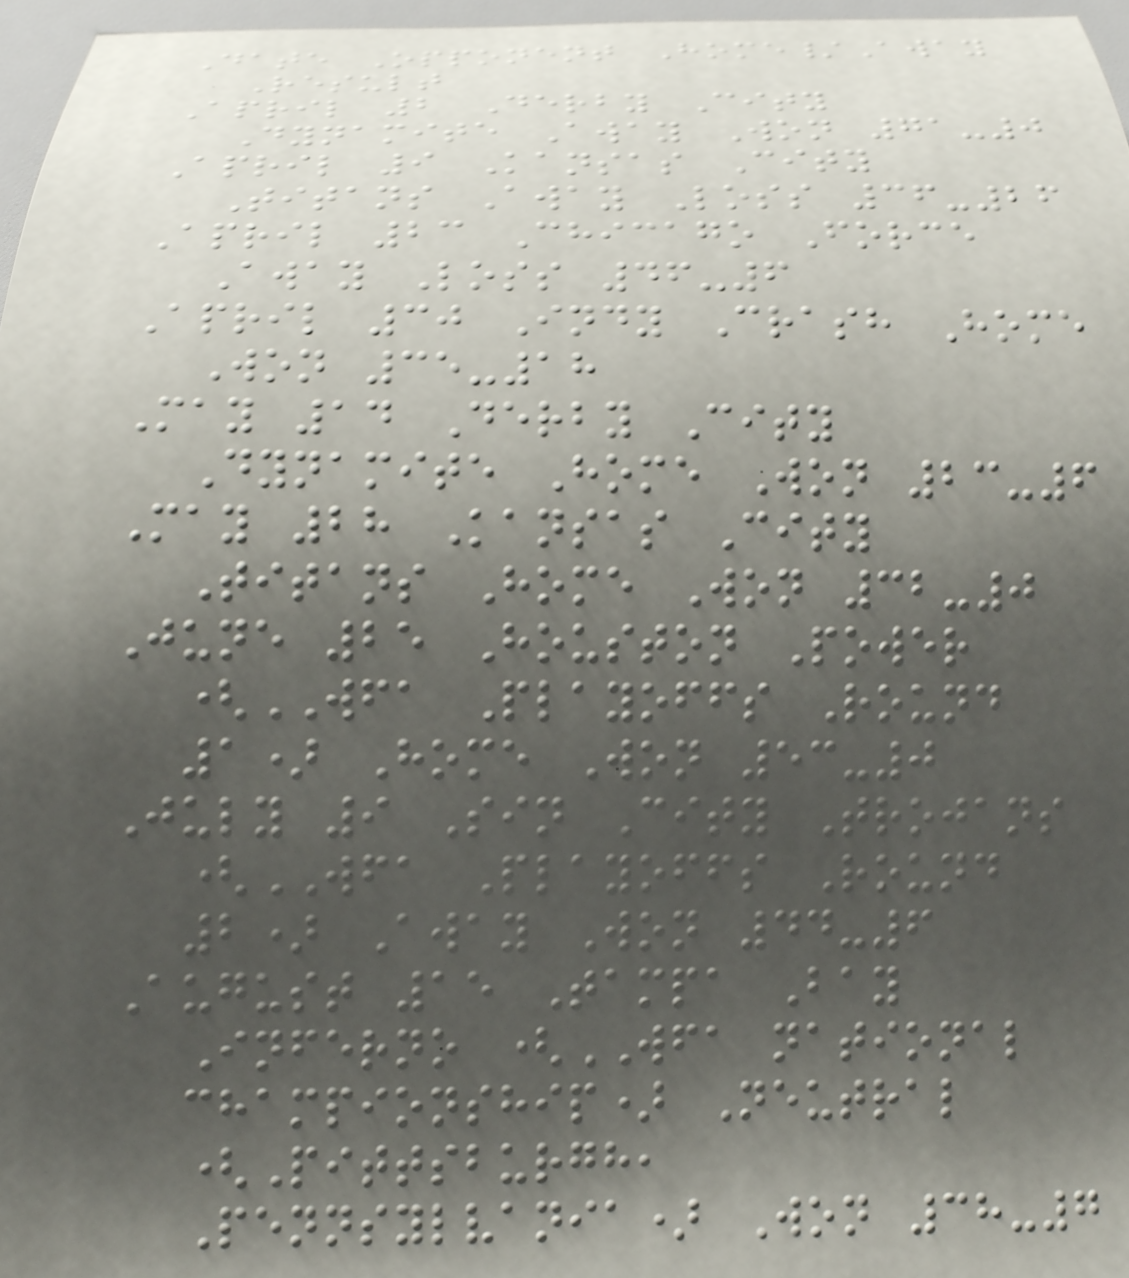Date Opponent Home/Away
Result
April 2 Derby City
Dynamite Away Won 71-0
April 9 Kansas City
Titans Away Loss 36-26
April 23 Chicago Force
Away Loss 46-6
April 30 Indy Crash Home
Won 35-18
May 14 Derby City
Dynamite Home Won 23-6
May 28 Kansas City
Titans Home Won 32-0
June 25 Houston Power
(WFA Playoffs Round
1) Home Won 53-0
July 9 Sin City Trojans
(WFA Playoffs Round
2) Away Won 44-6
August 15 Tampa Bay
Inferno (WFA national
championship) Neutral
(Pittsburgh,
Pennsylvania) Won 38-7
